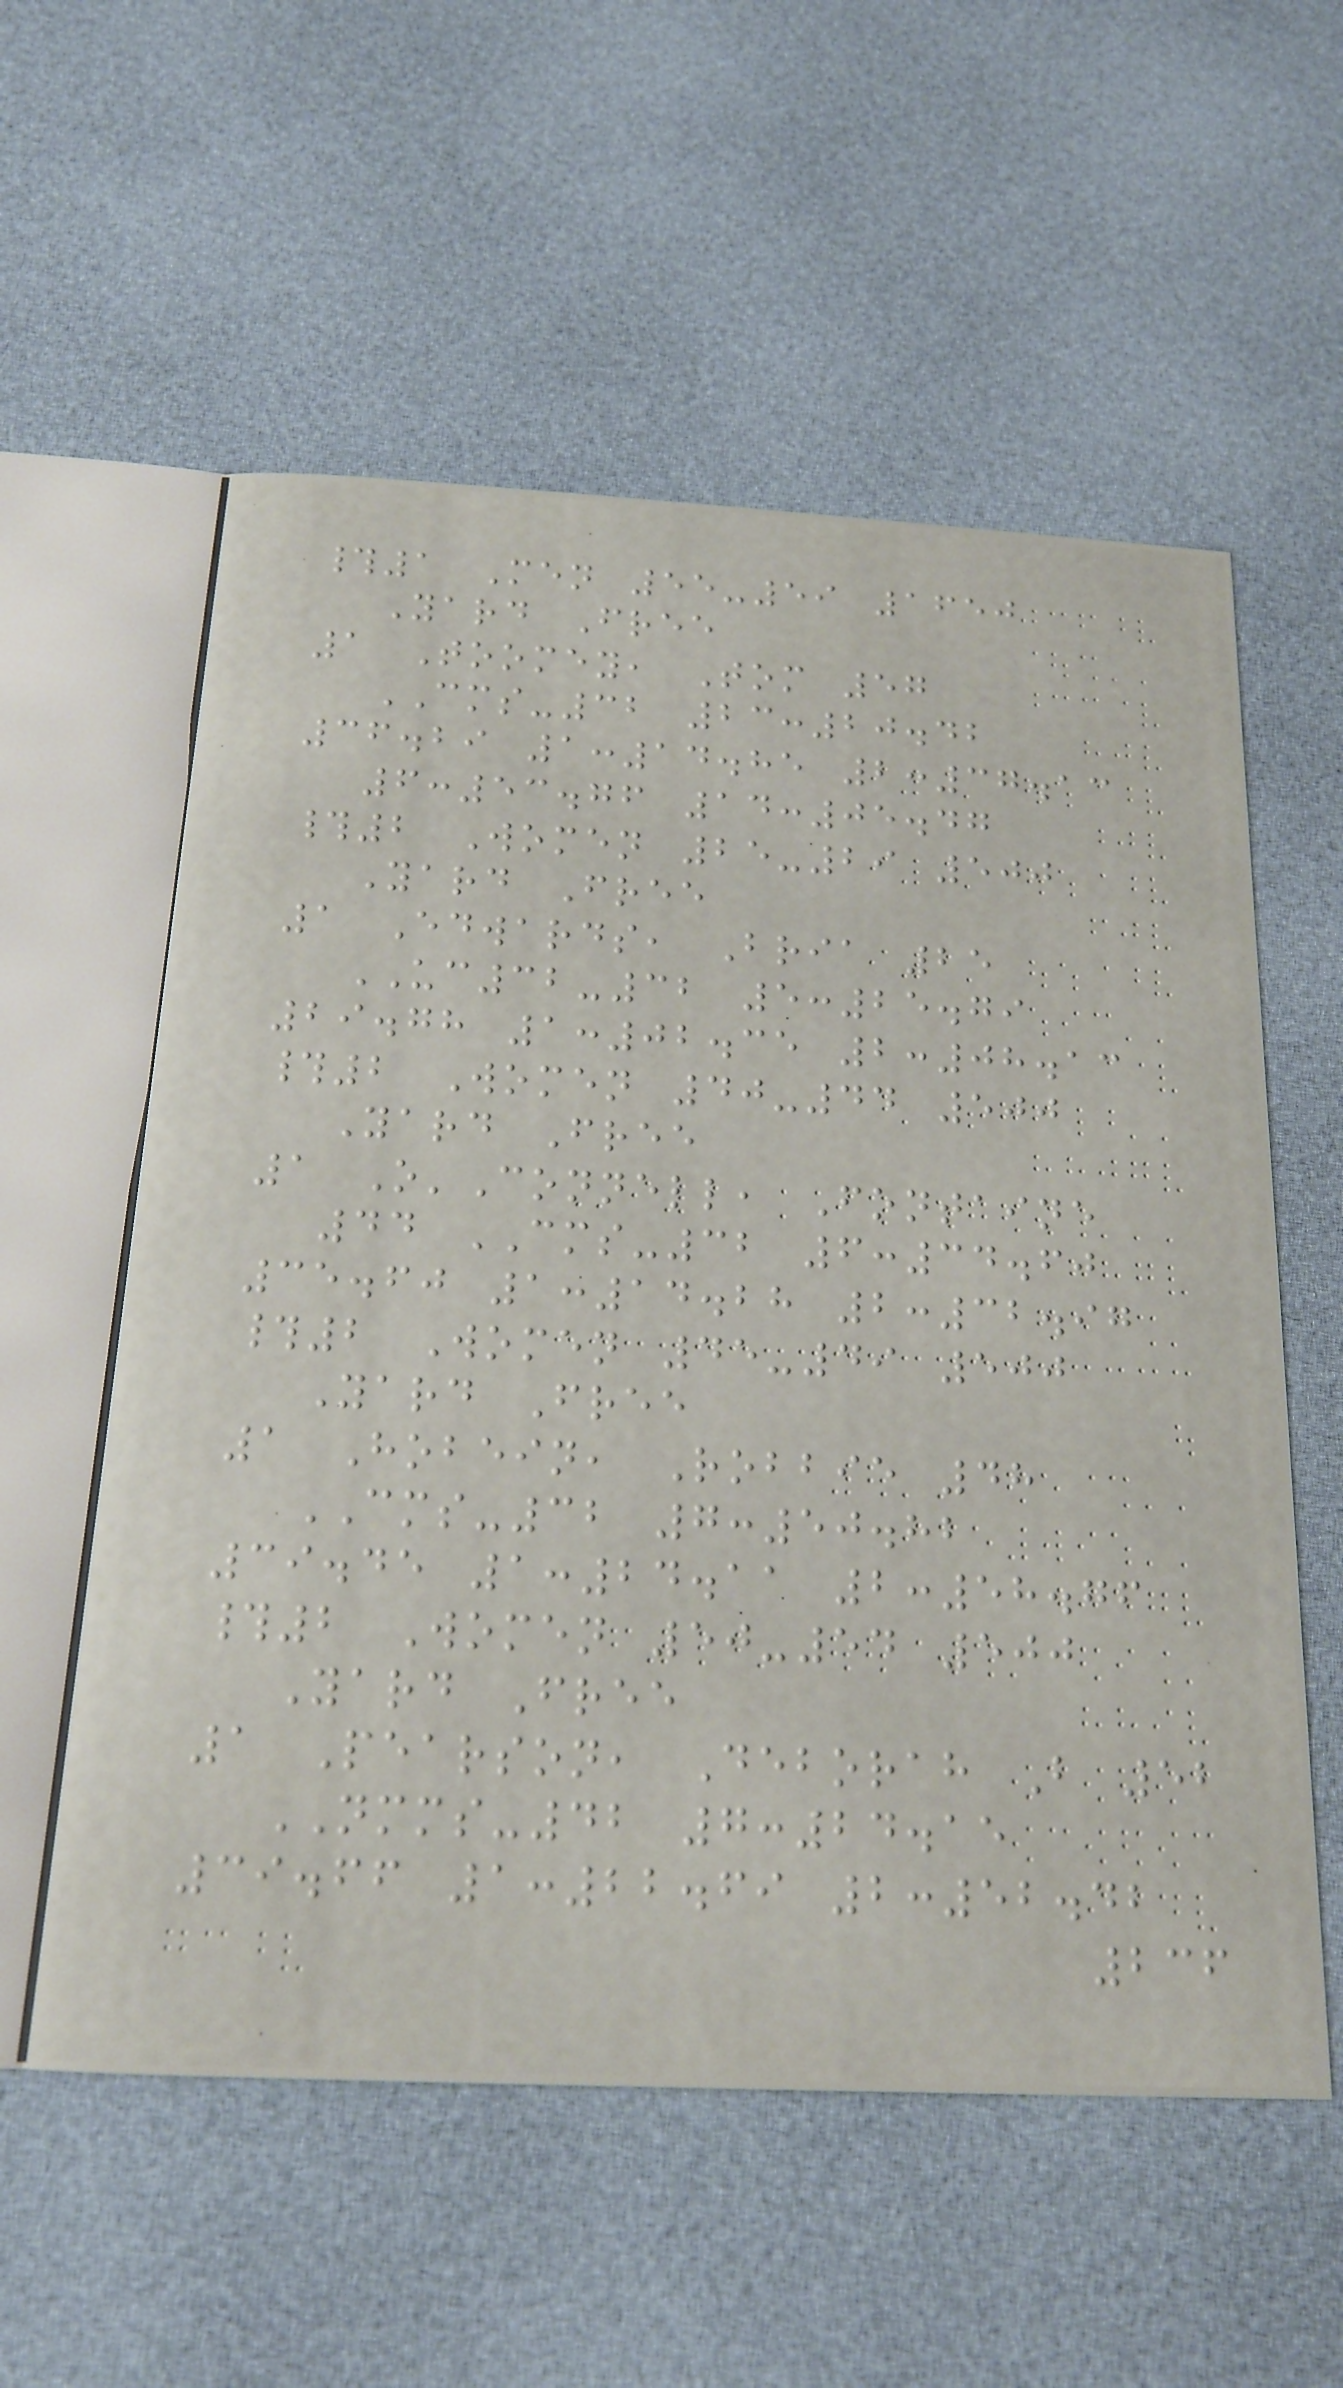#1 Men 55-59 1650
Yard Free
1 Toomey, Tom 57
CMS-32 23:20.42
36.29 1:14.85 2:37.13
6:53.76 14:05.47
#2 Women 25-29 500
Yard Free
1 Edwards, Bria 25
UC32-32 5:25.79
29.78 1:02.35 2:08.13
#2 Women 40-44 500
Yard Free
1 O'Connell, Fontaine
44 CMS-32 6:34.60
35.60 1:14.28 2:32.97
#2 Women 45-49 500
Yard Free
1 Hobein, Robbie 48
CMS-32 7:50.82
39.45 1:24.11 2:58.76
#2 Women 50-54 500
Yard Free
1 Pearson, Deborah B 52
NMMS-42 7:24.15
39.66 1:22.69 2:52.42
236
